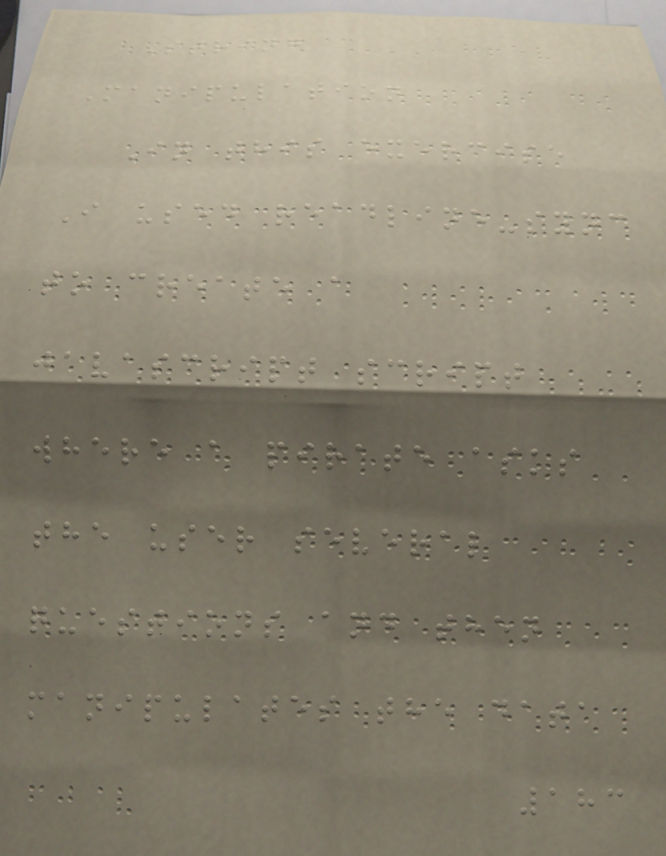String
Manipulation
In this exercise
I used readline-sync
to create a
javascript script
where a pirate asks
the user several
questions and then
manipulates the data
183
